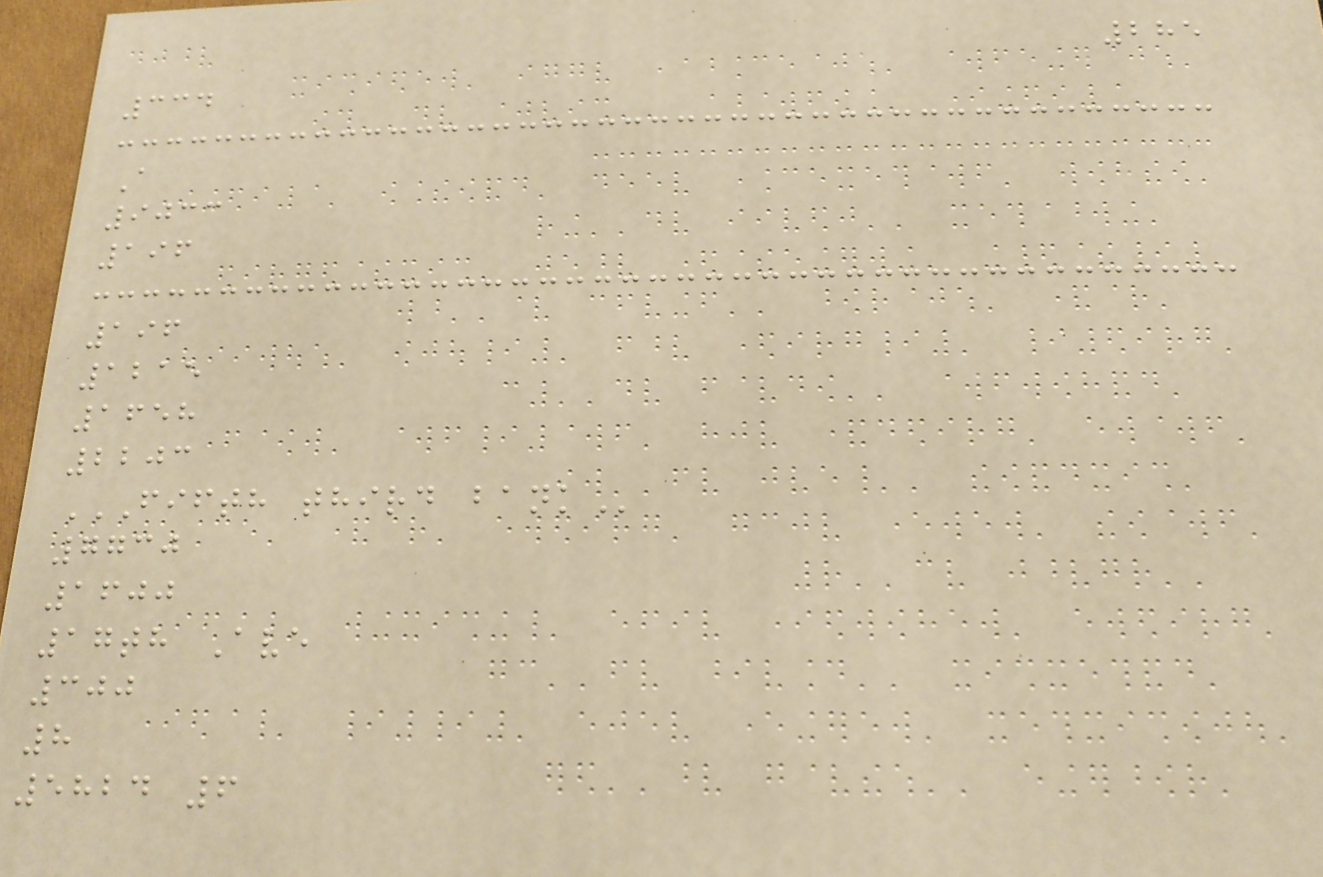285
334
A
9033
196
196
1215
1658
2203
FIFTH THIRD BANK
7730
1600
17th Ave
300
8
5824 6
